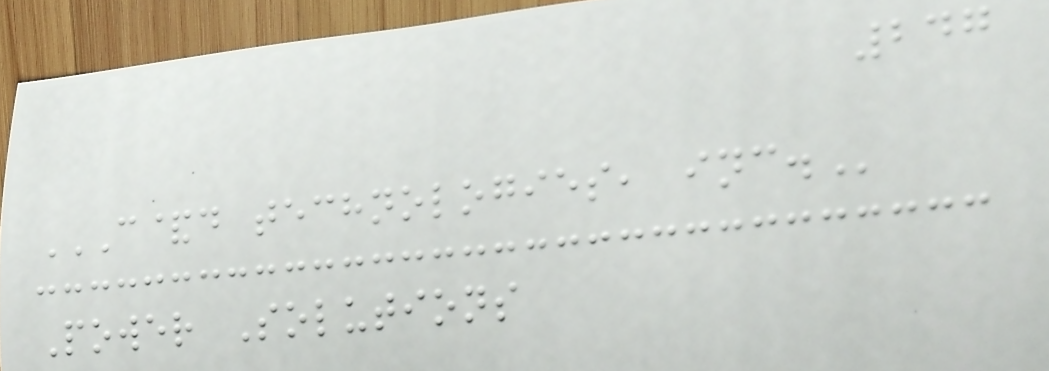247
C&D TECHNOLOGIES, INC.
Power Solutions
